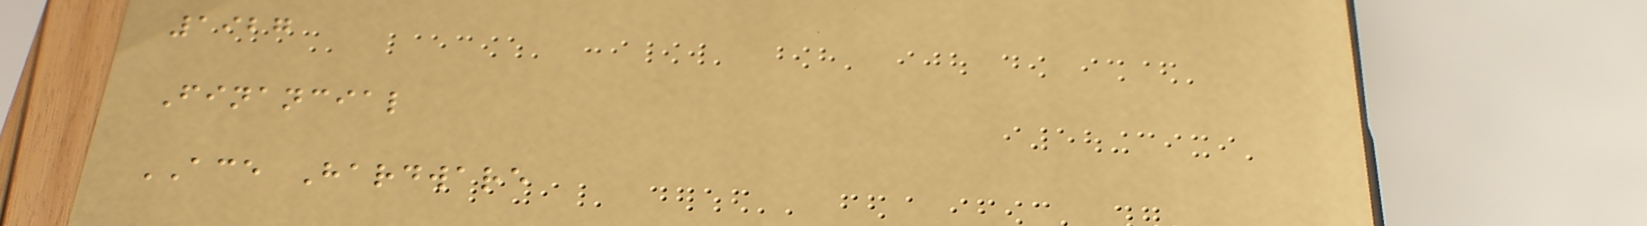1927
Financial
ACE Hardware
